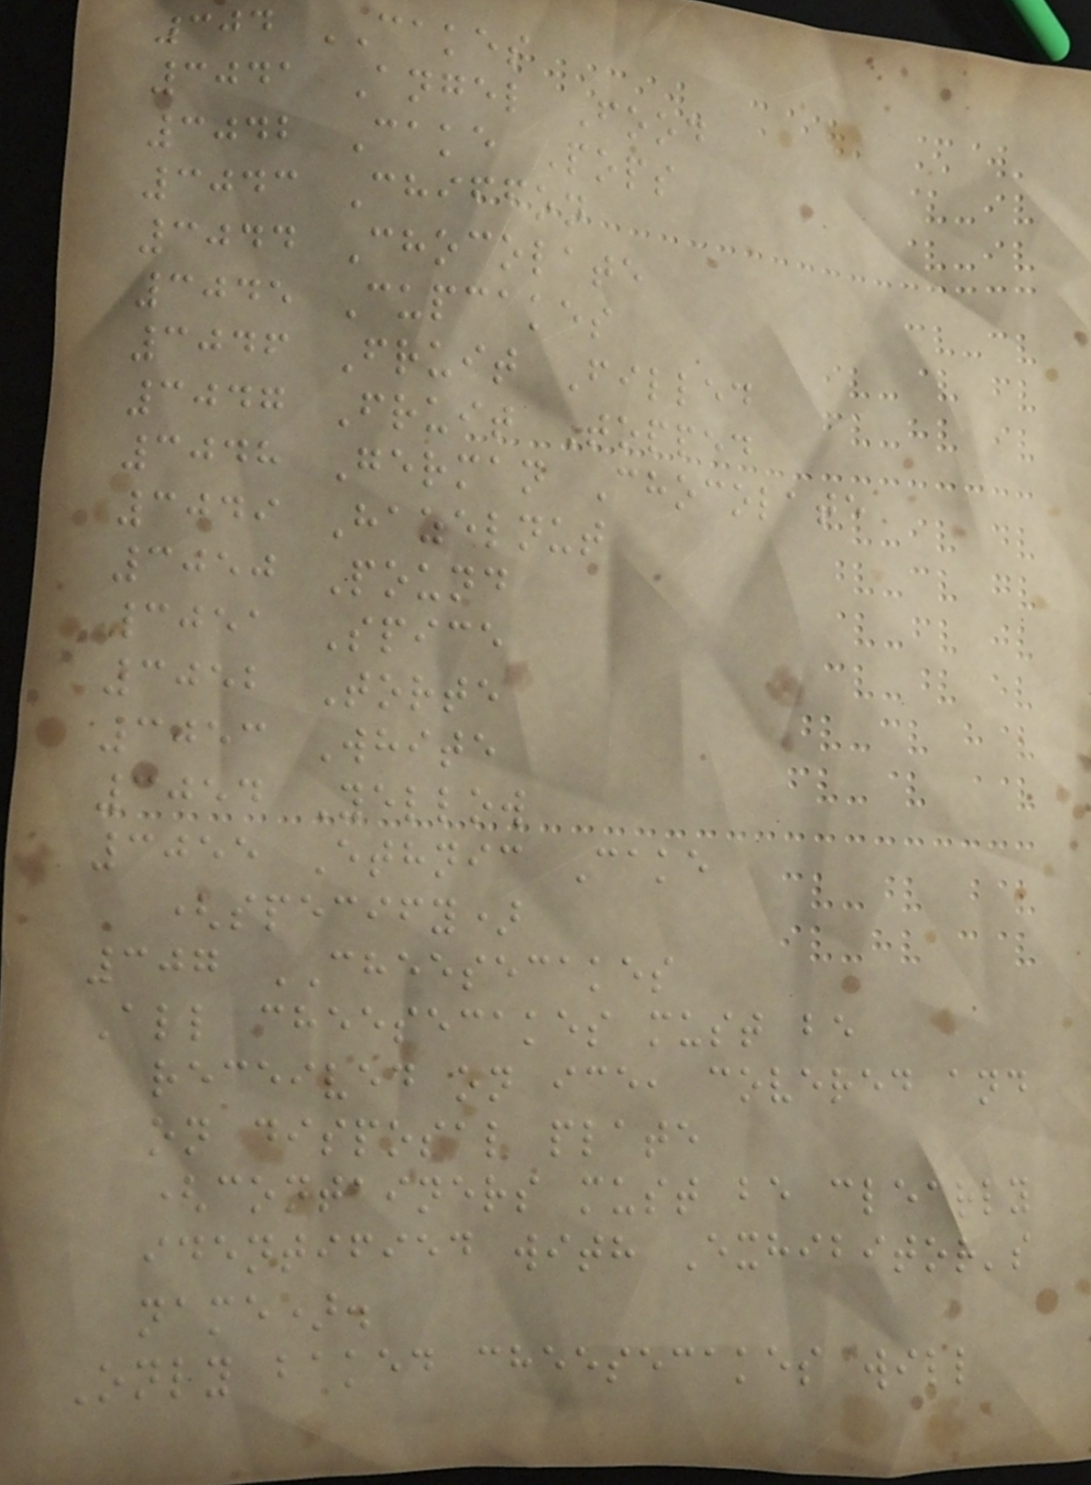304 CAKES
3041 Angel Food
3042 Cake Pops
3043 Chiffon
3044 Chocolate
3045 Cupcakes
3046 Fruit Filled
3047 Fruit Topped
3048 German Chocolate
3049 Hazelnut
3050 Pound
3051 Spice
3052 Torte
3053 White
3054 Yellow
3055 Ethnic Cake
(specify)
307 CHEESECAKES
All cheesecakes must be
received on ice, covered and
on disposal plate
(containers must be clearly
identified with Exhibitor's
name).
Only baked cheesecakes will
